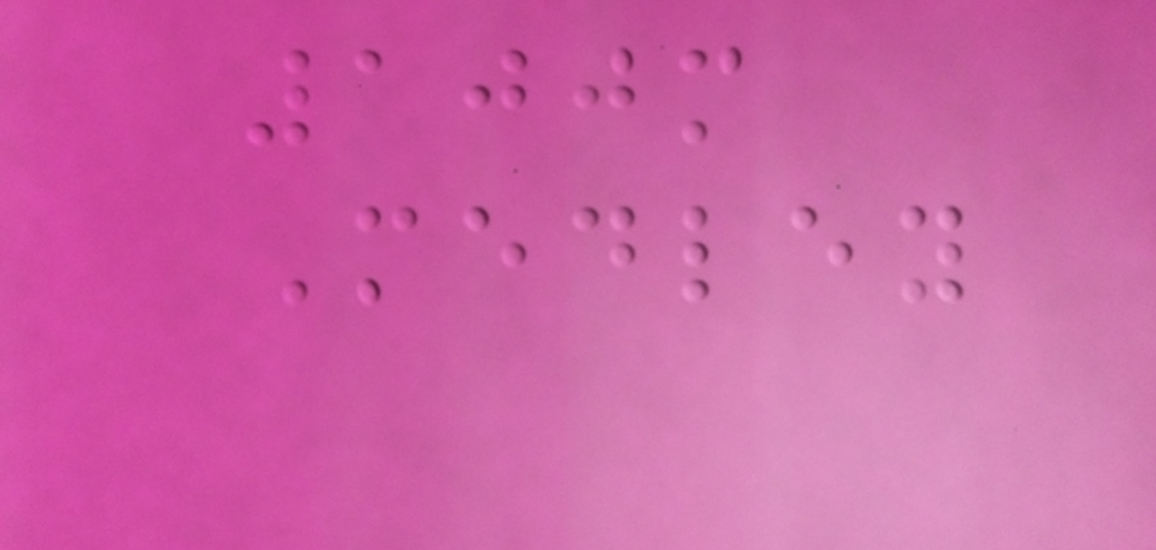100m
Medley
